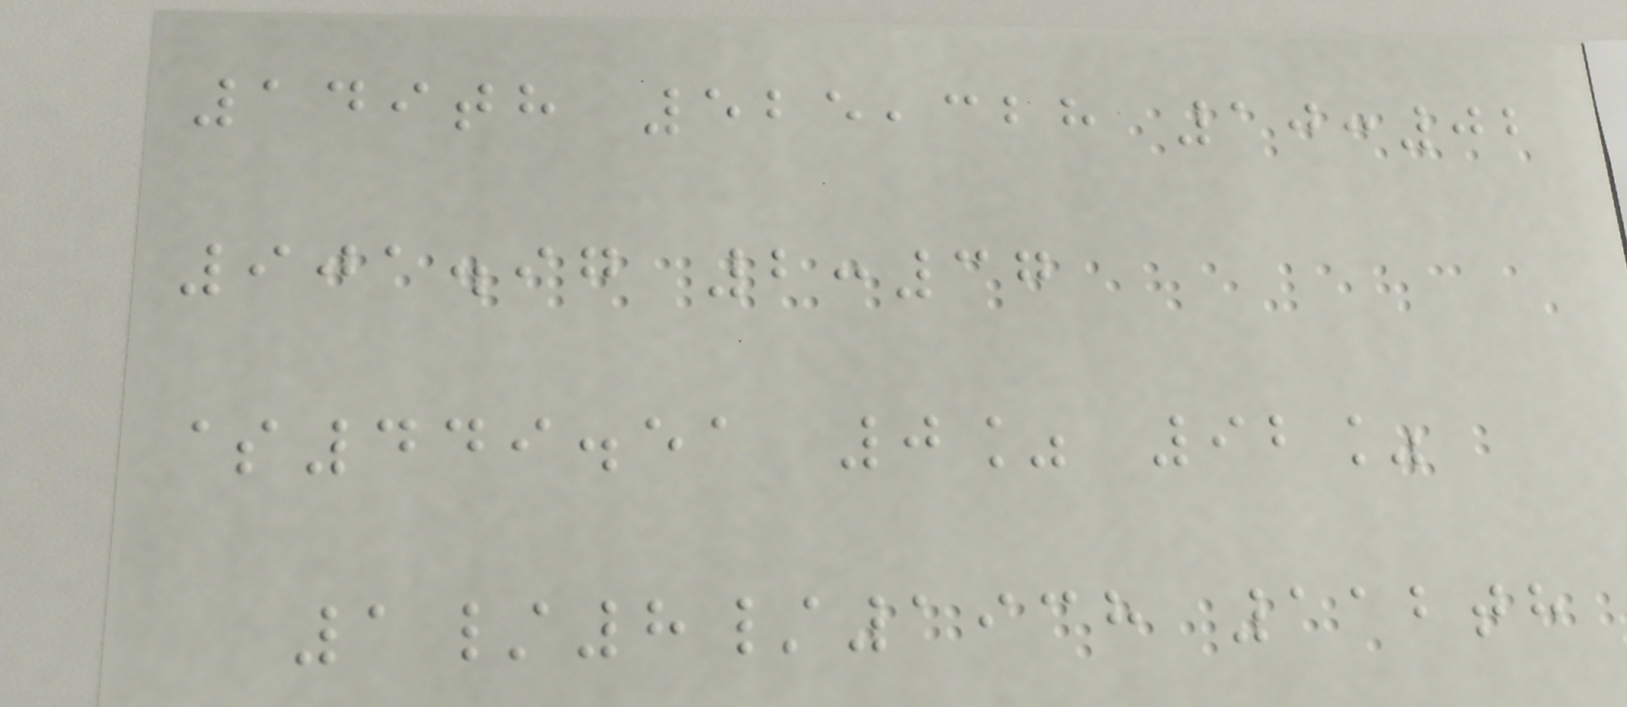149th 525,328 10:02
901.97 2:37
$449.51 0% 92%
1/8/1938 112th
